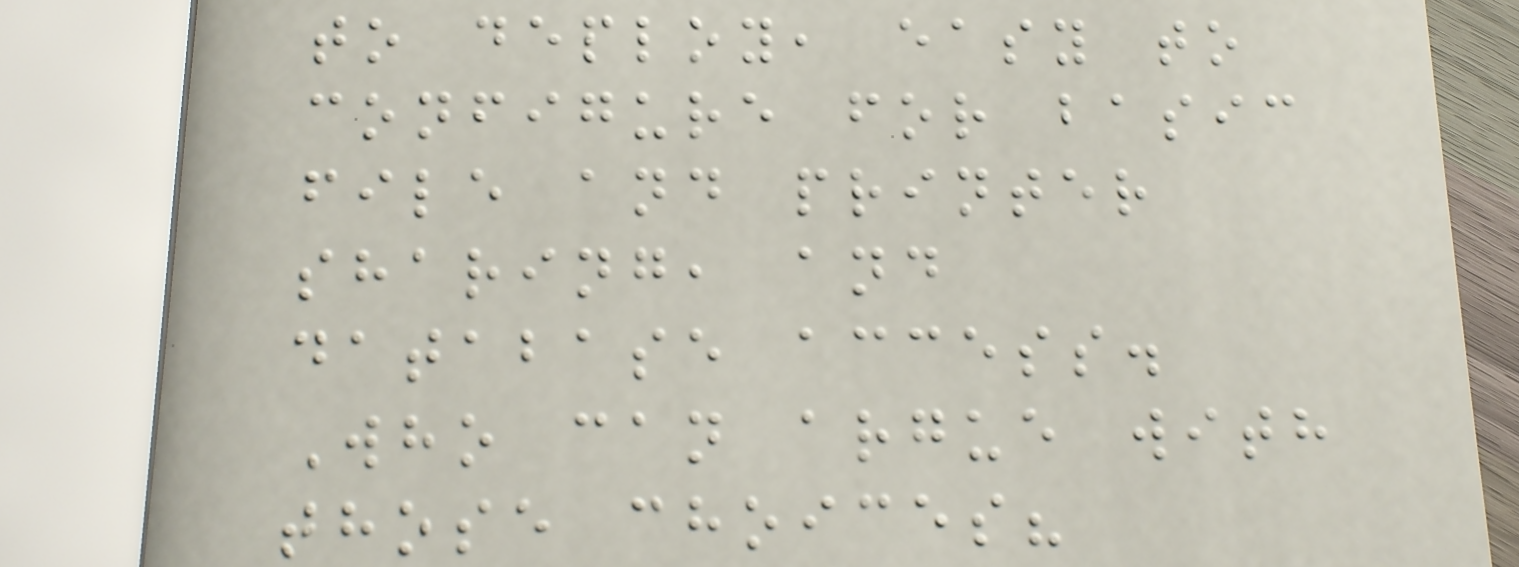to deploy, easy to
configure for basic
file and printer
sharing, and
database access.
Who can argue with
those choices?
